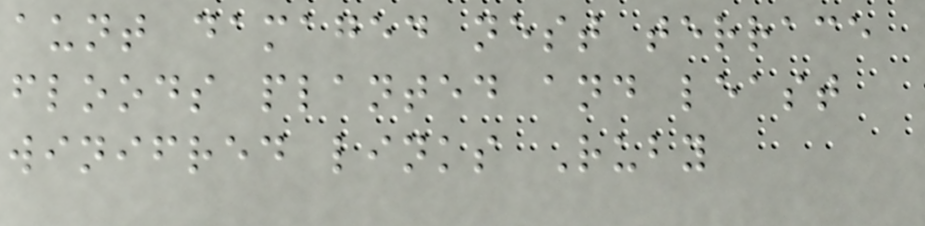aunt damaged nest terrace
floods planted and least
winifred links Ruby
